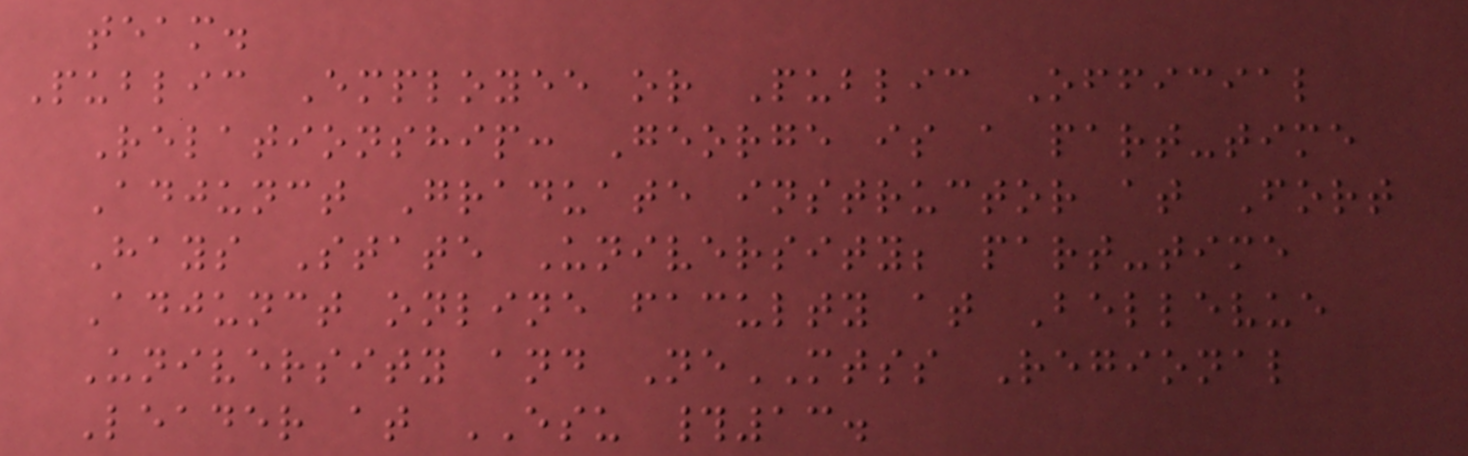team.
Public Employee or Public Official
Relationship: George is a part-time
Adjunct Graduate instructor at Fort
Hays State University; part-time
Adjunct online faculty at Bellevue
University and NeMTSS Regional
Leader at ESU #13.
